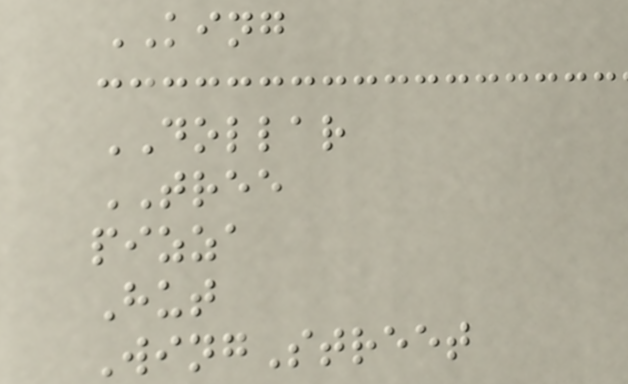KING
DOLLAR
TREE
pizza
Hut
WingStreet
